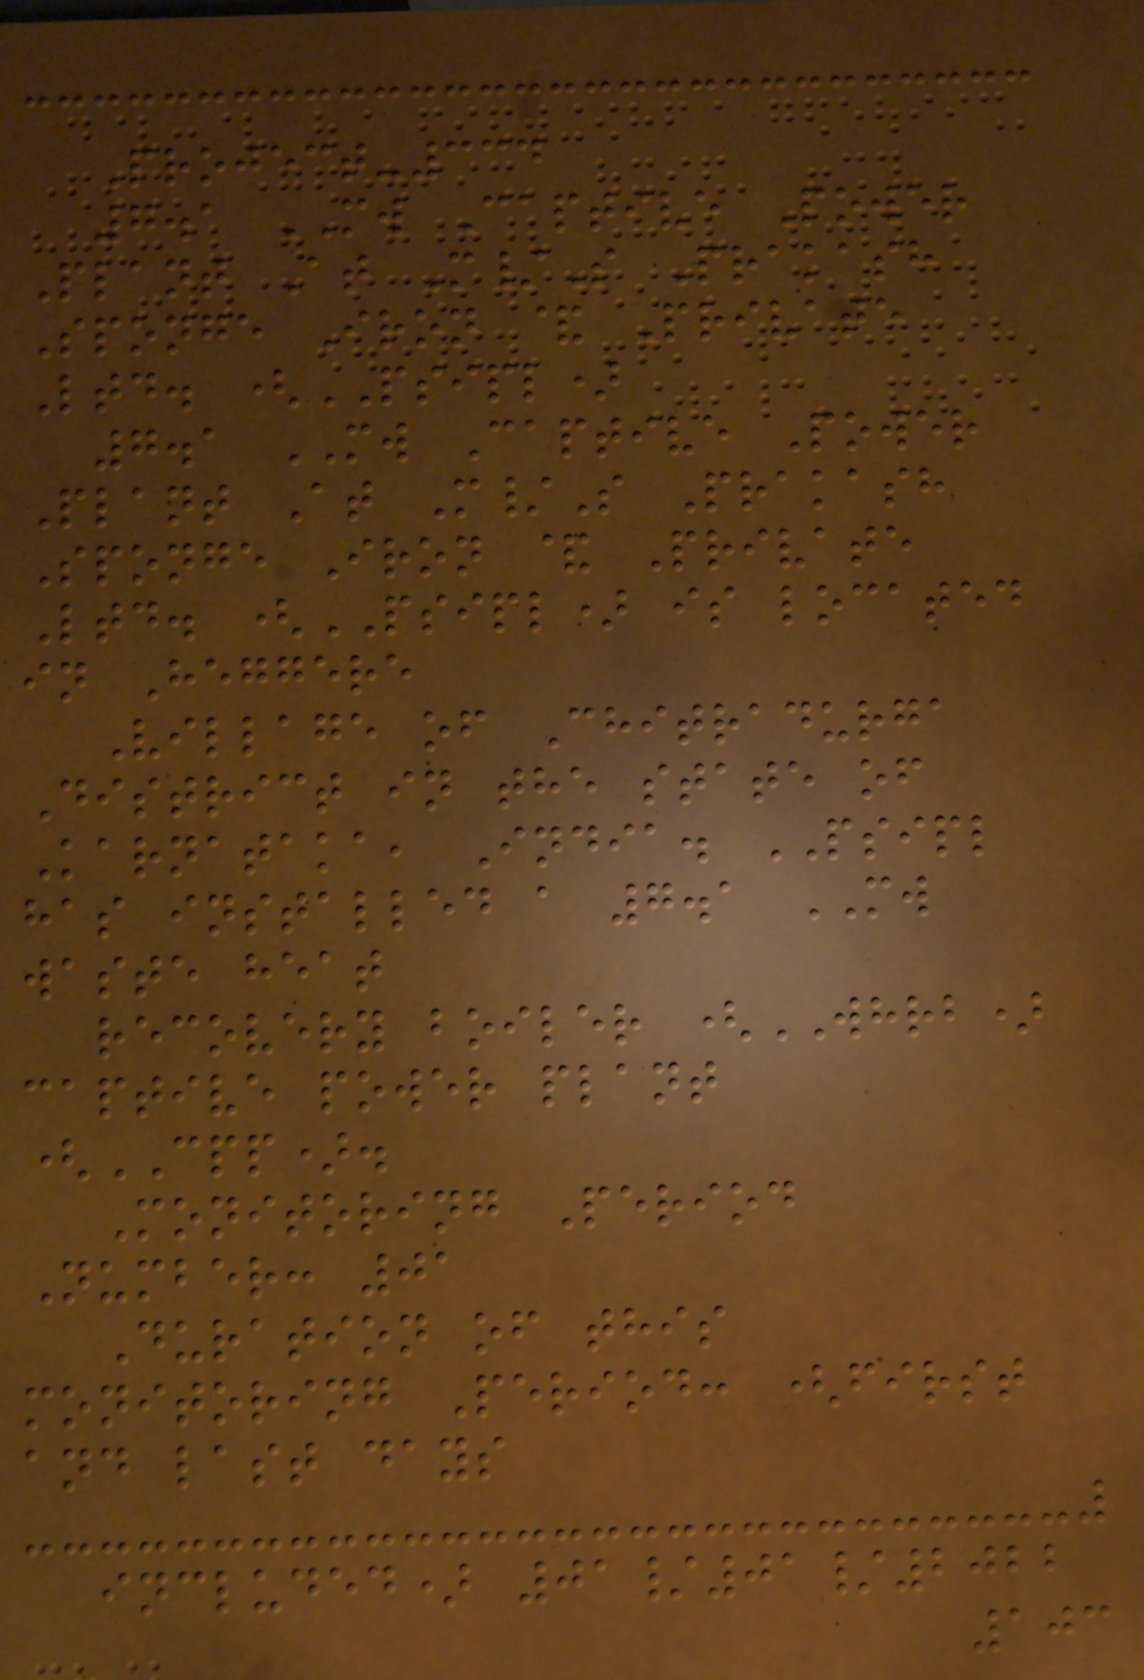Project-334
7.1 MW Captive Power
Plant At M/S Prakash
Sponge Iron & Private
Ltd. (PSIPL)
7.1 MW Captive Power
Plant At M/S Prakash
Sponge Iron & Private
Ltd. (PSIPL) is located
in Heggere
Village of Chitradurga
District in the state of
Karnataka, India. PSIPL
has installed a 7.1 MW
waste heat
recovery boiler (WHRB)
captive power plant
(CPP).
Monitoring Period
Number: 01
Duration of this
monitoring Period: (first
and last days
included) 01/01/2022
103
